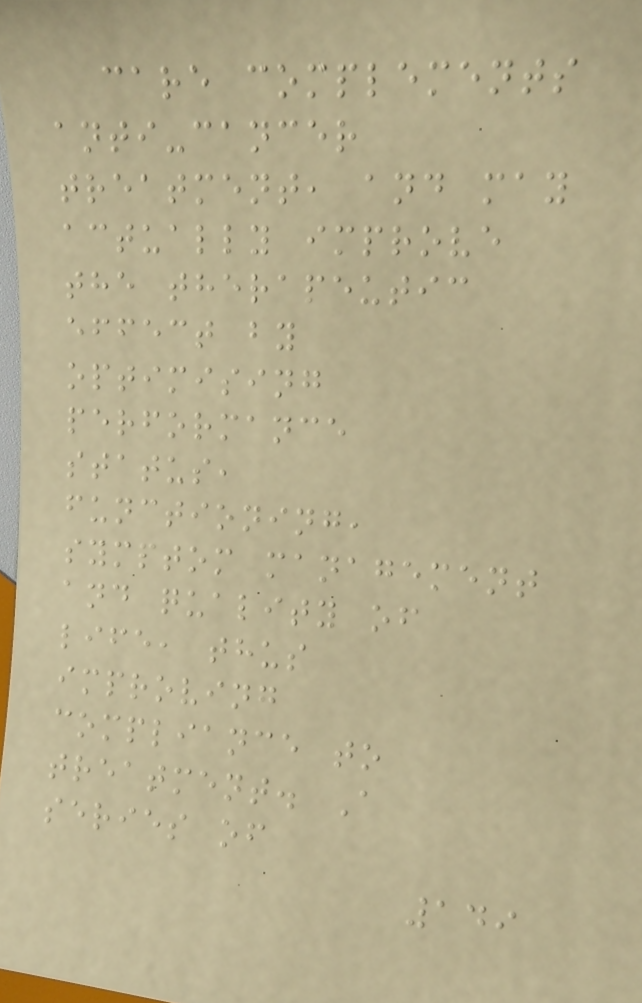care complements
anti-cancer
treatment, and may
actually improve
the therapeutic
effect by
optimising
performance
status,
functioning,
symptom management
and quality of
life, thus
improving
compliance to
treatment. A
series of
149
